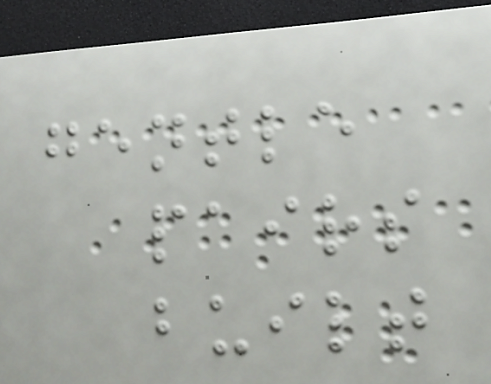gentle
pairs
built
